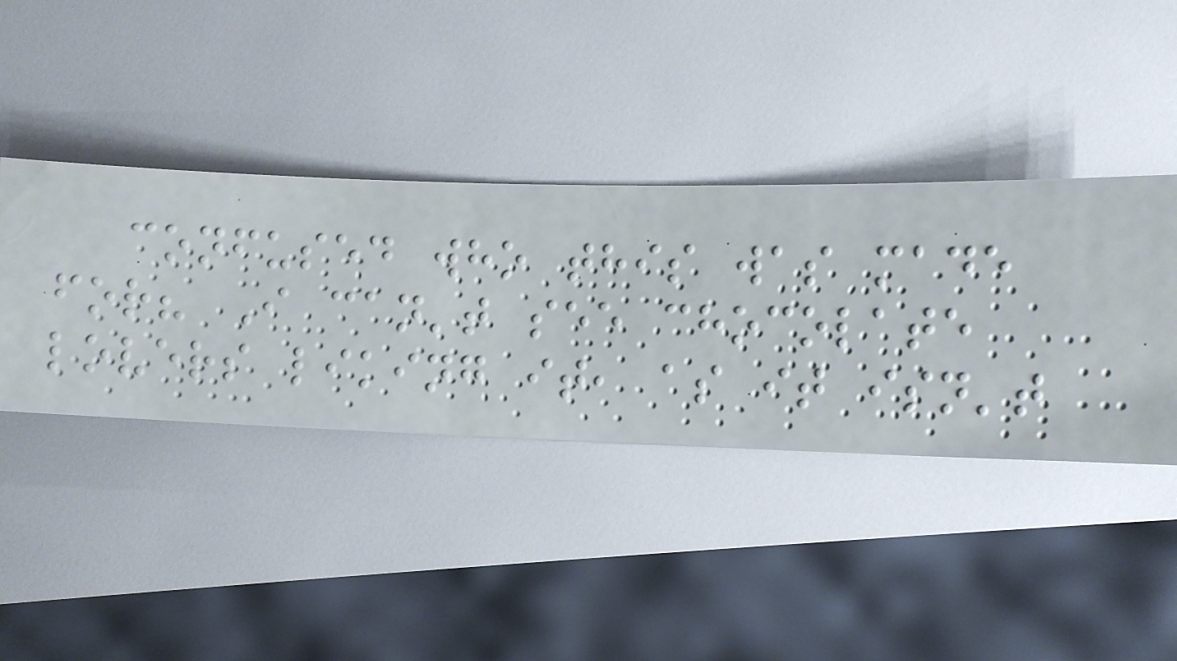confused who this was made
for? I can't see chocolate
lovers liking it, as it isn't
